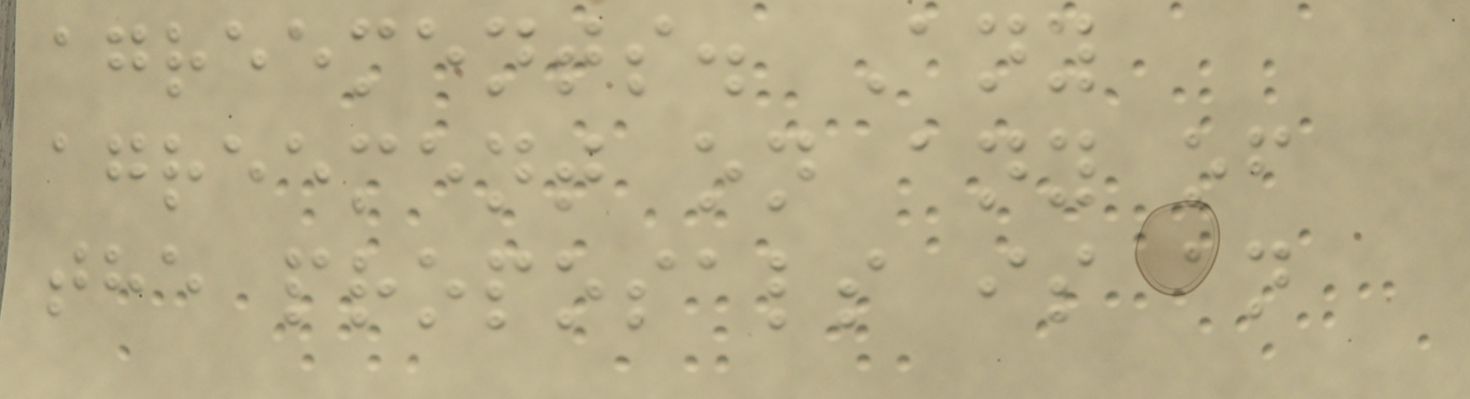agreements. Any
agreement on any of
the proposals is an
